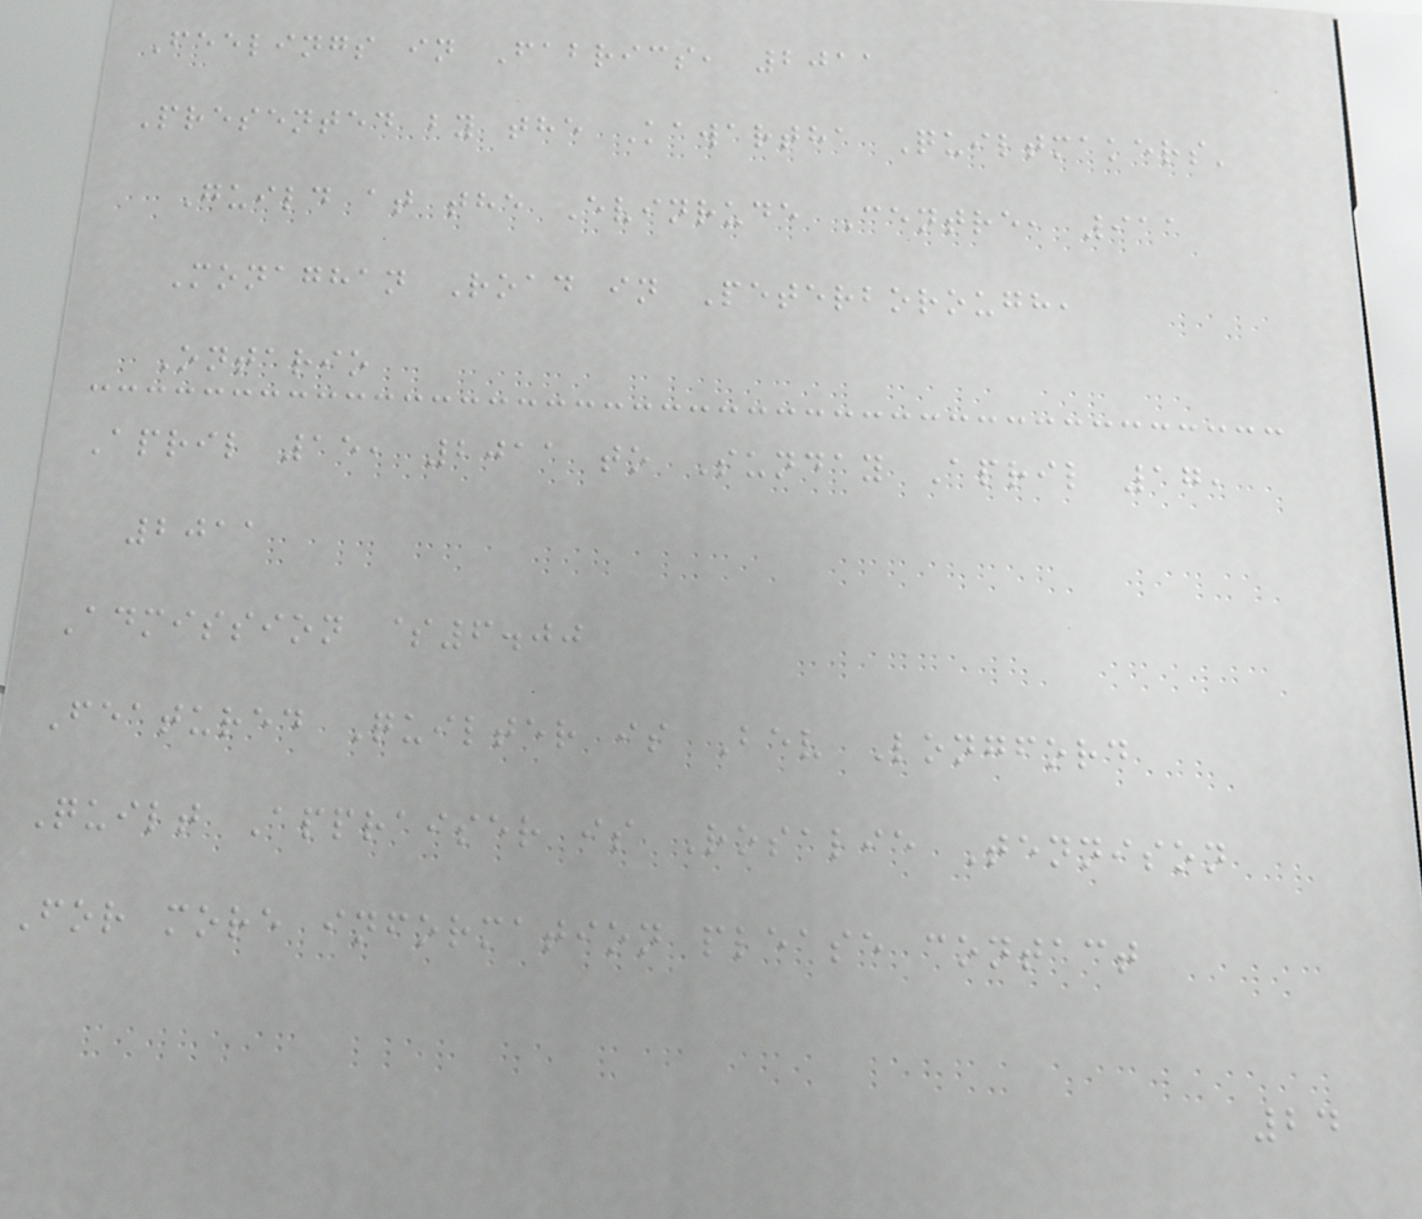Feelings in Fabrics, 2011
Presented by the Kawartha Quiltmakers'
Guild at the Evinrude Centre, 911
Monaghan Road in Peterborough,
Ontario
April 15, 2011 to Sunday April 17,
2011
Admission $6.00
Featured Quilter is Bev Longford
Quilt Appraiser is Rosalie Tennison
For more information please contact
24
